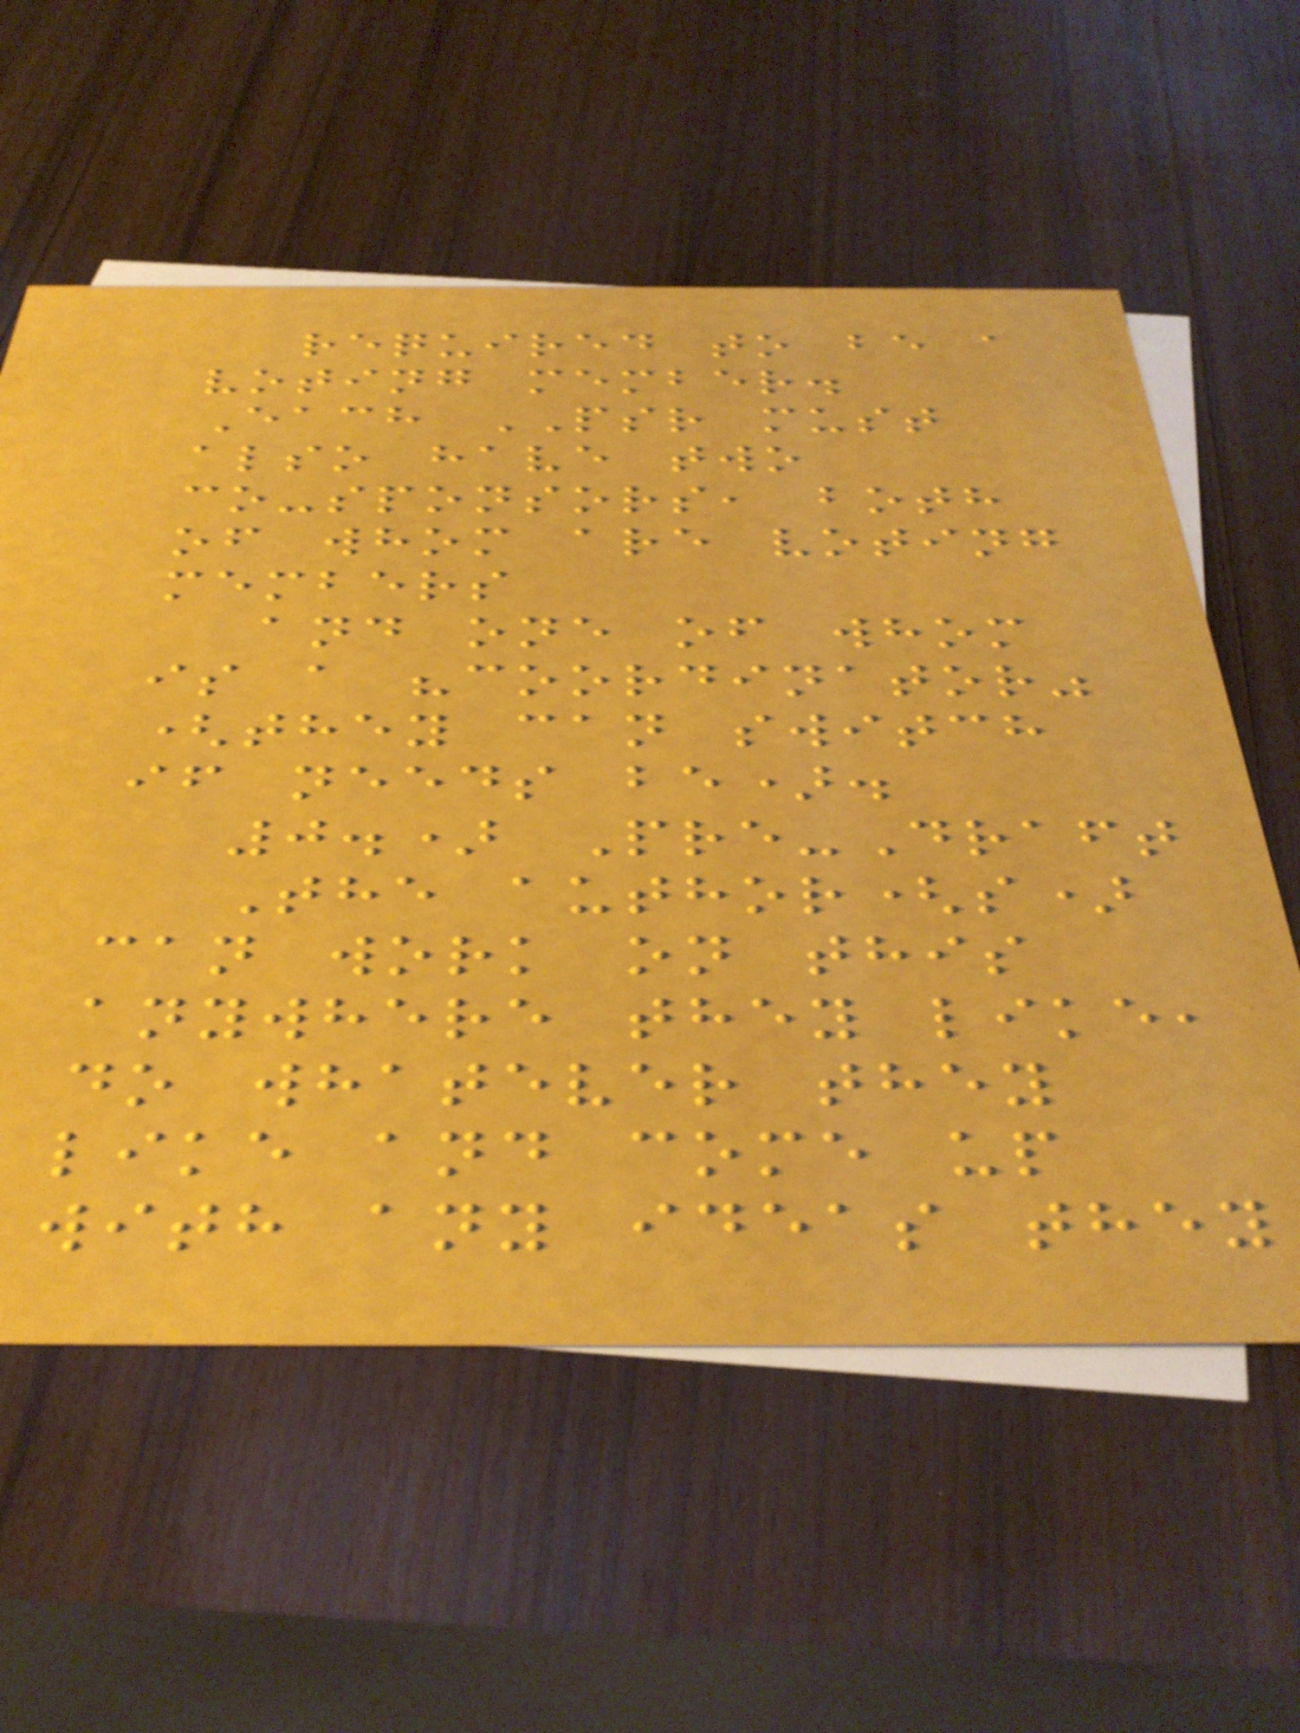required to be a
voting member.
Each PSR must
also have two
co-sponsors, both
of whom are voting
members
and one of whom
is a "coordinator"
(they can switch
if needs be).
0.) Pre-Draft
The author(s)
can work on this
anywhere they like,
do whatever they
like and come up
with any ideas they
